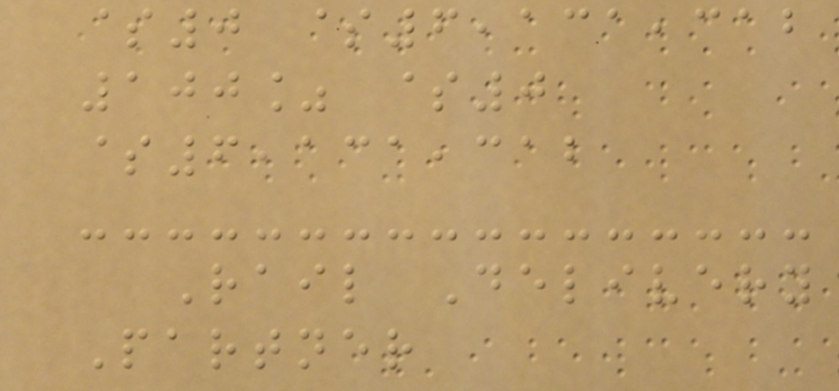$0 $6,131,312
100% $0
$6,131,312
Rail Delivery
Partner
